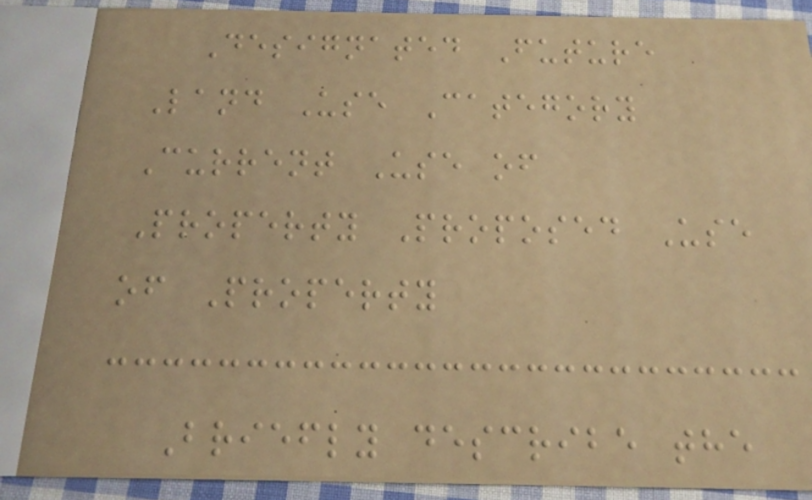Designated Future
Land Use Category
Current Use of
Property Proposed Use
of Property
Briefly describe the
